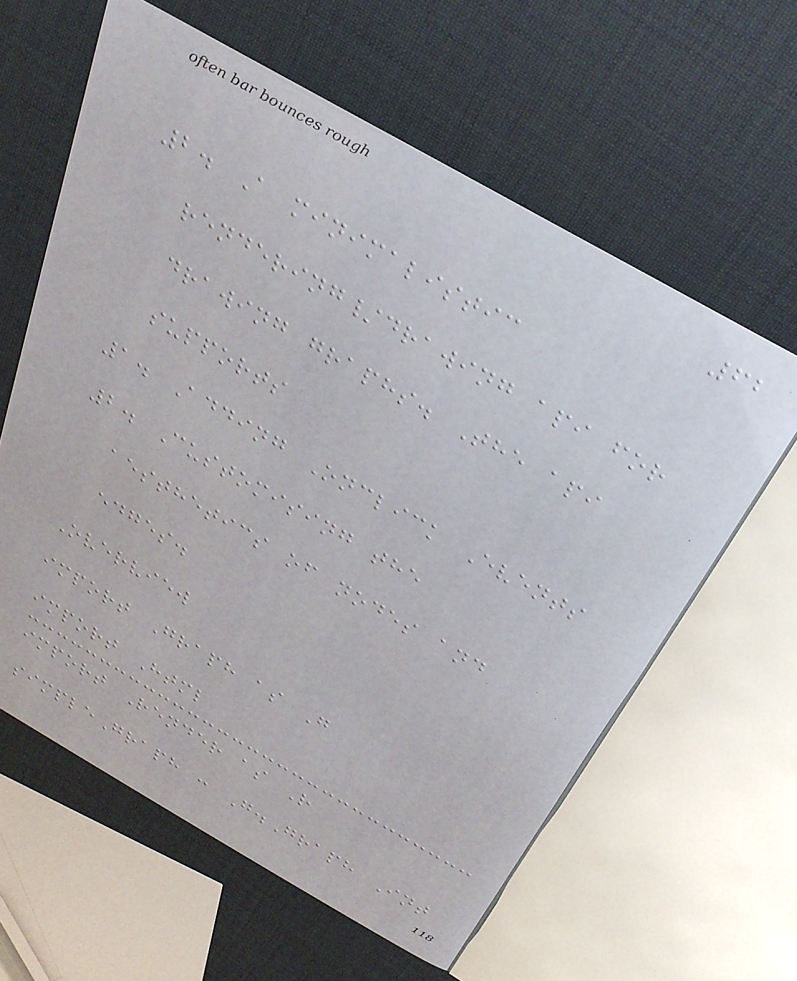62
2. A minimalistic
rendering/drawing api for
drawing graphs. The api
supports
1. Adding Onclick Events
2. Customising the
aesthetics of nodes and
edges.
Overview
import Graph as G
import Html
import Render as R
simpleGraph : G.Graph Int
